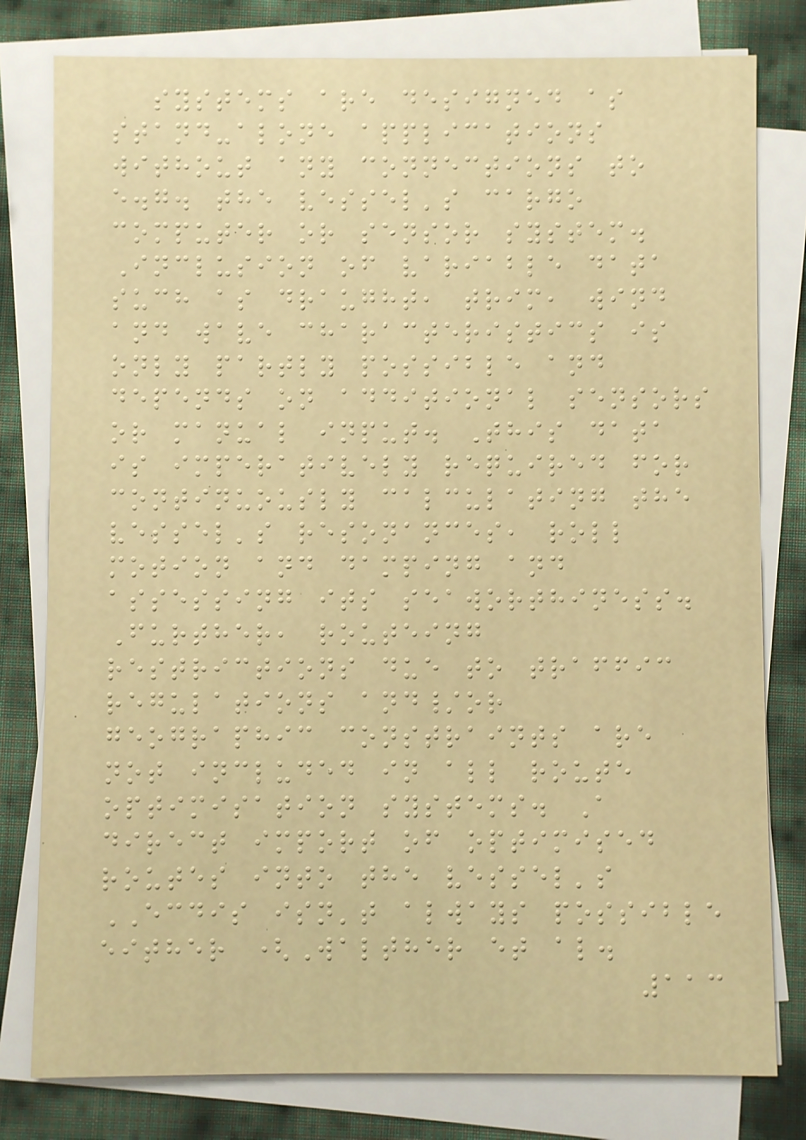systems are designed as
stand-alone applications
without any connections to
e.g. the vessel's cargo
computer or sensor system.
Inclusion of variable data
such as draught, trim, wind
and wave characteristics is
only partly possible and
depends on additional sensors
or manual input. This data
is imperatively required for
continuously calculating the
vessel's resonances, roll
motion and damping and
assessing its seaworthiness.
Further, routeing
restrictions due to traffic
regulations and/or
geographic constraints are
not included in all route
optimisation systems. A
direct import of optimised
routes into the vessel's
ECDIS isn't always possible
either (Walther et al.
113
